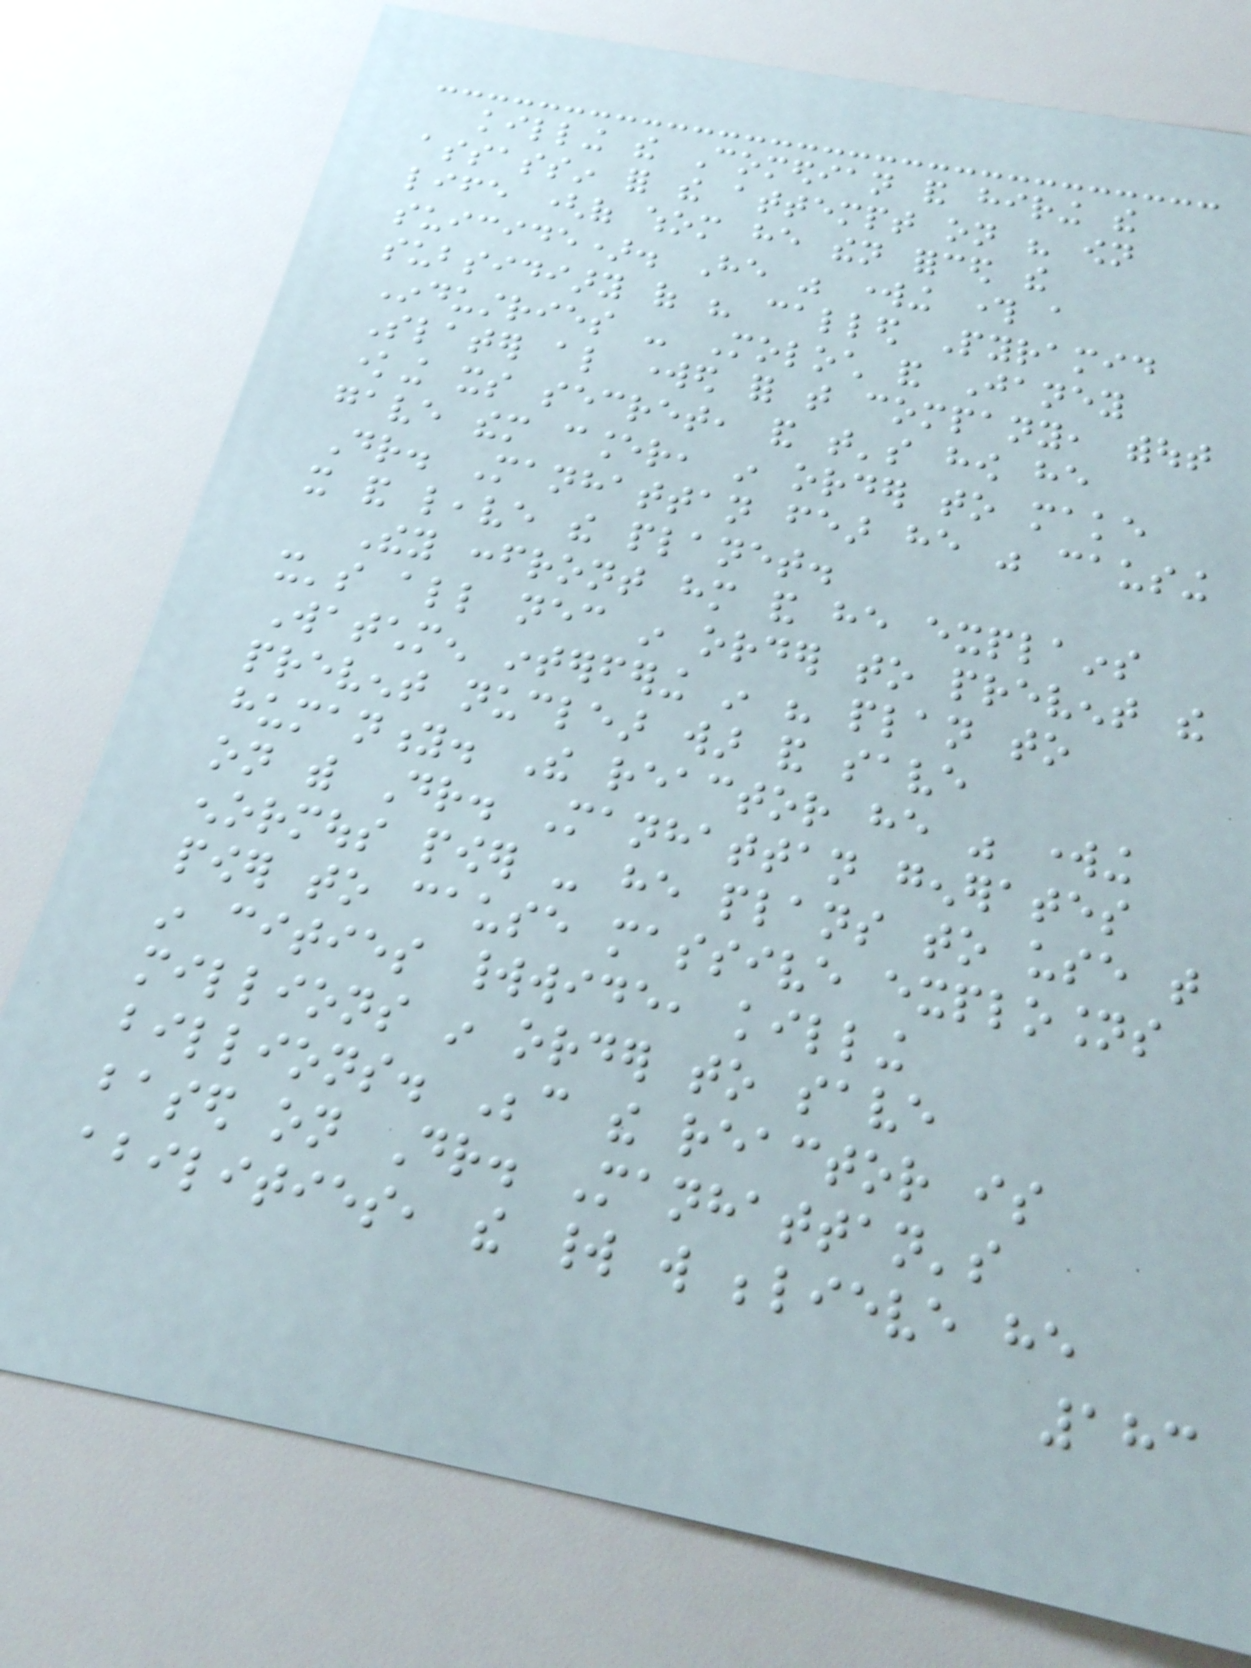killing the Comedian and hiring the
assassin for the attempt on his own
life (of whom he then forced the
suicide). He was working through a
subsidiary of his called Pyramid
Industries - Moloch and Janey
Slater also worked for that company, without
knowing its secret, and that's how he
gave them cancer, in order to make
Dr. Manhattan fear he was causing
it and leave the planet.
They confront him and he explains
it's all necessary in order to prevent the
Watchmen interfering in his plan to
prevent nuclear war and save
humanity. The reactor he was working
on with Dr. Manhattan generates
enormous power - he plans to use that
power to cause massive explosions
in cities worldwide, killing
millions in order to save
billions. Because the reactor is
based on Dr. Manhattan's
abilities, the world will believe he
183
